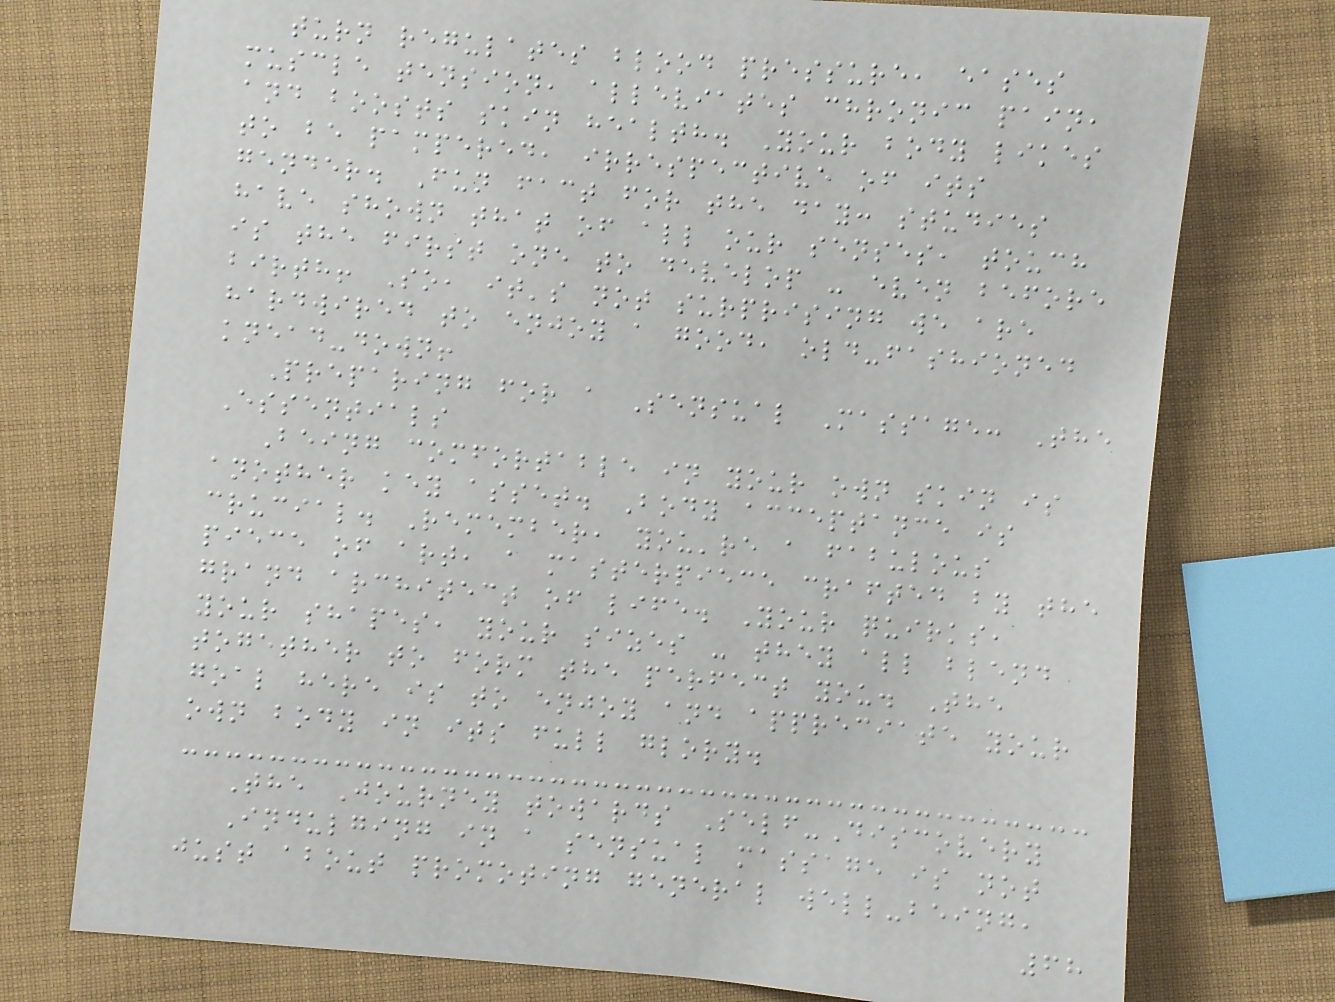turn regulates blood pressure, eases
muscle tension, alleviates chronic pain,
and boosts skin health. Your body likes
to be pampered, irrespective of its
gender. Fun fact for the day: studies
have shown that of all our senses, touch
is the first one to develop - even before
birth! So, it's not surprising we are
hardwired to enjoy a good, old-fashioned
knead-down!
Preparing for a Sensual Massage: The
Essentials
Being comfortable in your own skin is
another key asset. Body acceptance is
crucial. Remember, you're a fabulous
piece of art, a masterpiece crafted by the
grand architect of life. Your quirks,
your shapes, your sizes - they all blend
together to form the perfect you. The
goal here is to enjoy and appreciate your
own body in its full glory.
The Journey towards Self-Discovery
Indulging in a sensual massage is not
just about promoting general well-being,
68
